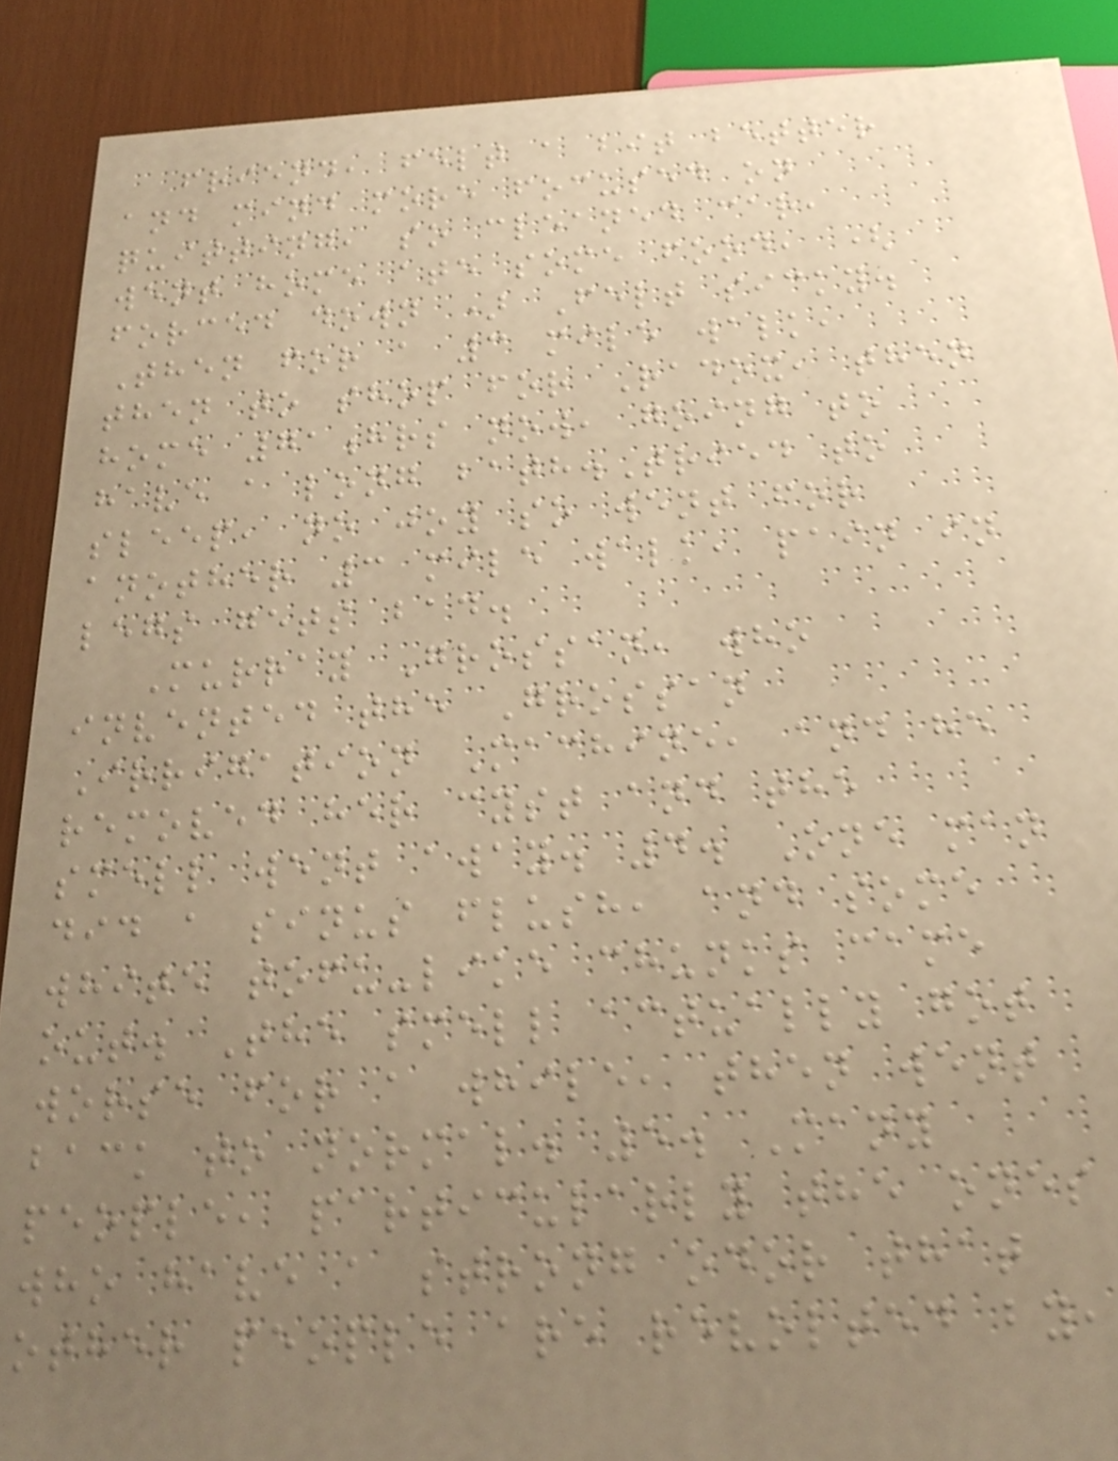friend, felt a bit better
and mind more focused on
quitting, so cleaned car,
went home ate some food, (
forced down ) Felt sicky.
Then for a 3 mile walk,
then to shop for Radox, then
home 71hrs now, going to
have a long bath.Tried to
sleep, no joy so went for
another 3 mile walk, pain in
legs gets bad.
Murray Grossan, who
invented the Grossan
Irrigation Machine, and he
removed her cyst and the
smell went away. 4. One man
did a sinus flush, and some
white tofu-like chunks came
out. The smell actually got
worse for a while, then went
back to normal. 5. Many
people, particularly the ones
who have a strong odor that
other people are revolted by,
